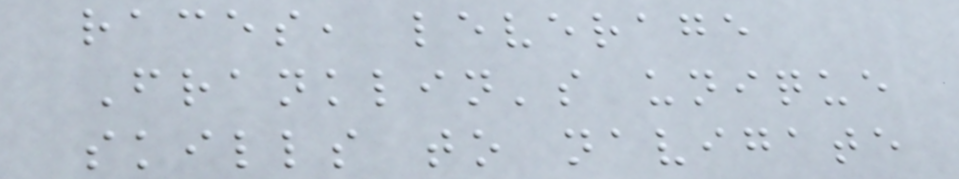races, leverage
Franklin's unique
skills to navigate
